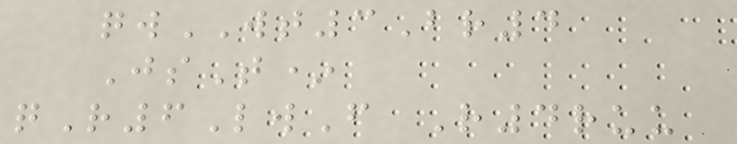qwWT3Br4
JsT*
qR6LwF R4ruu
